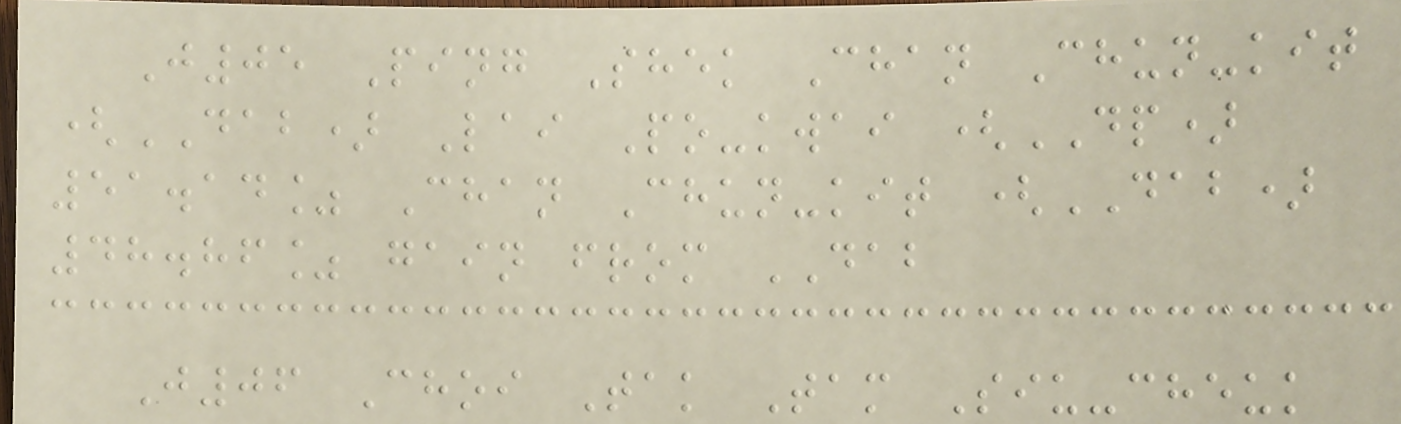J05 Ping Shek Chan Chun-kit
(DAB) Lai Po-kwai (DP)
51.14% Chan Chun-kit (DAB)
48.86% gain from DAB
J06 Choi Tak Tam Siu-cheuk
